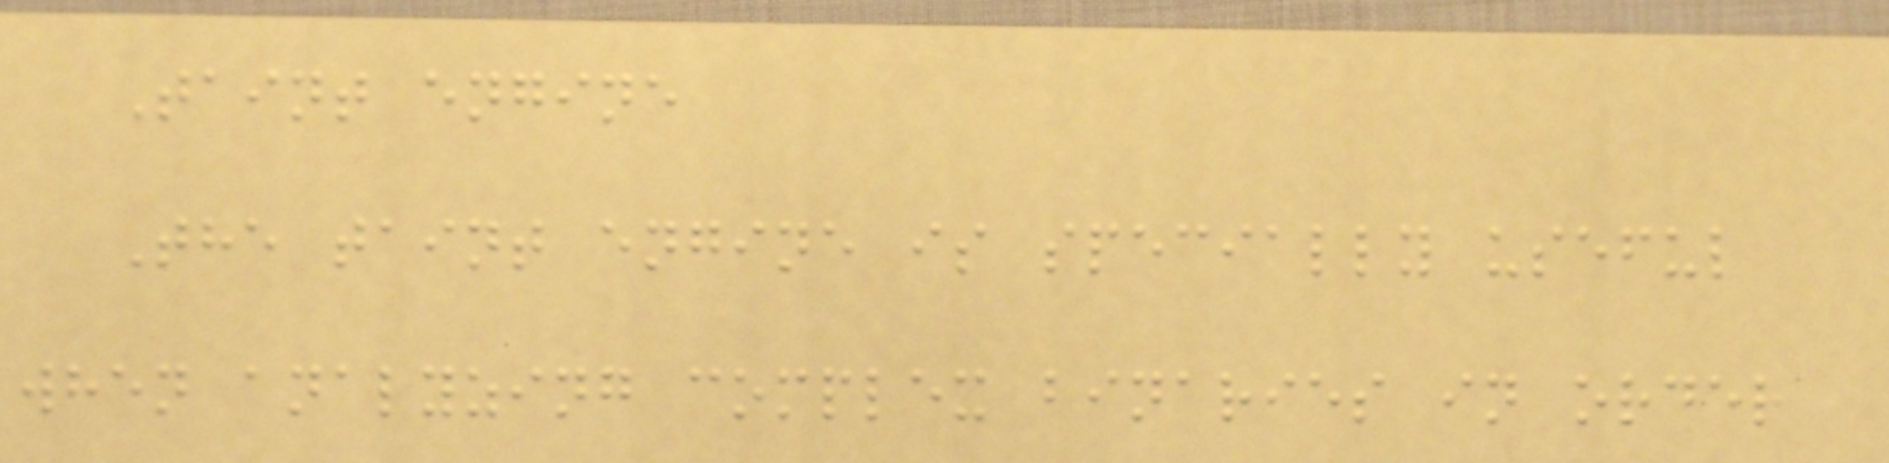Taint engine
The taint engine is specially useful
when analyzing complex binaries in order
